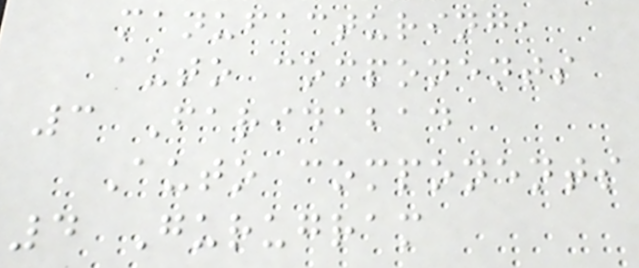manufacturing,
auto components
3 Faridabad
Auto components
4 Gurugram
